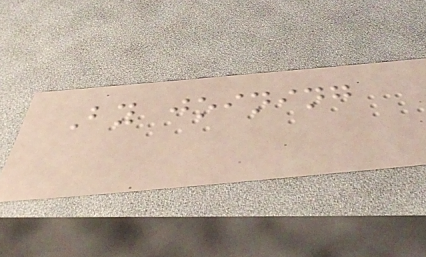By joining
